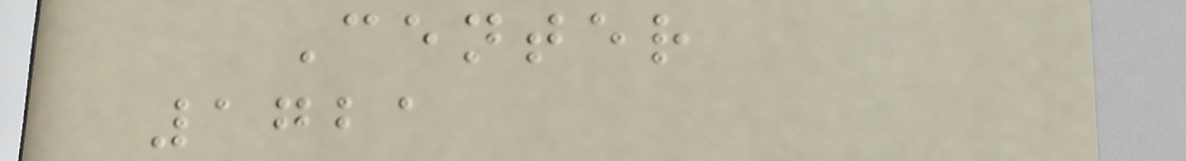Center
1721
